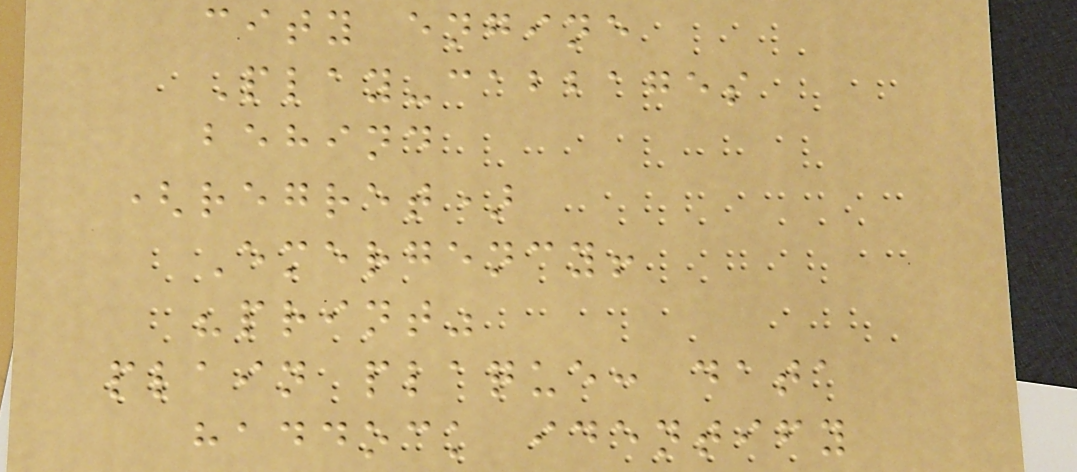city engine
Play-cabbages
behind
(regret)
Emergency!
"print"
plain plaque: data
haddock identify
